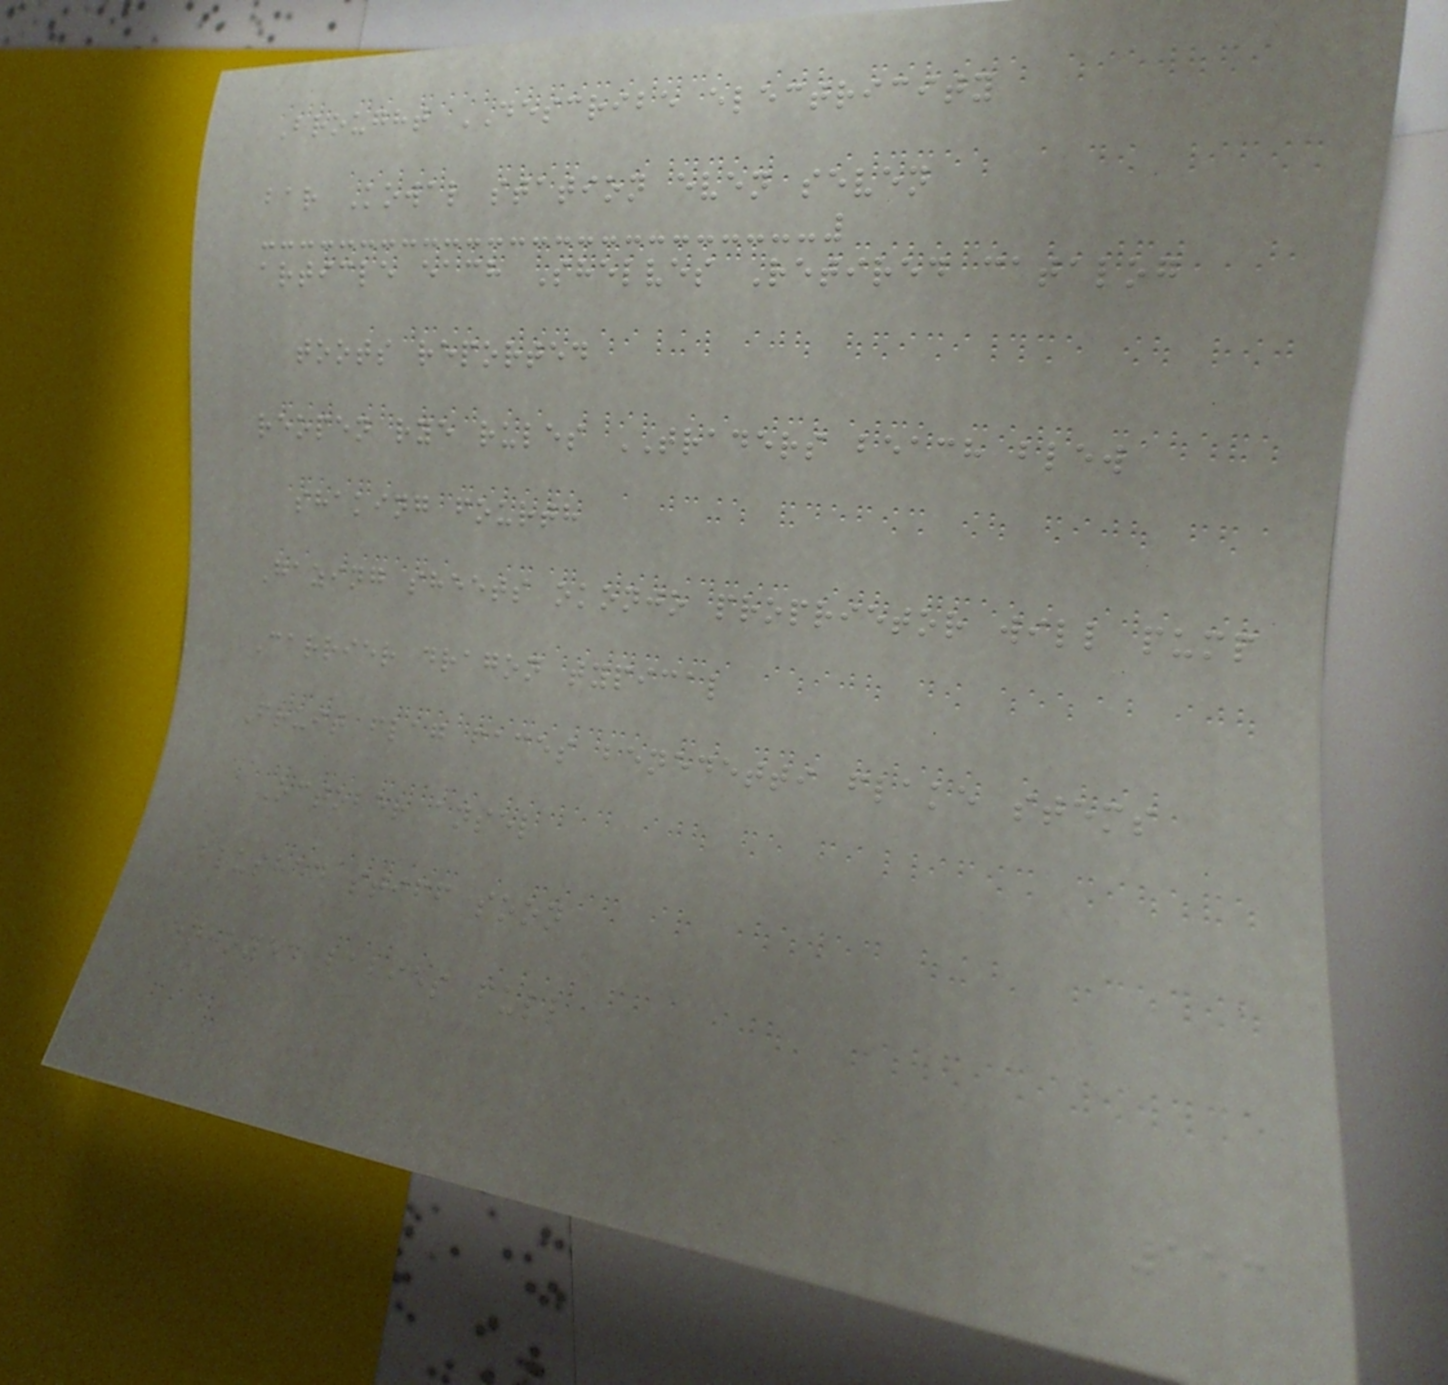Brought DESCRIBE electricity
bar Kowal station even seven
article each Shelves Retired catalog
toots reported
reopen rye rules TRADERS beach blew
shaking fourth
Gazing sheets okonjo proprietor will pump
Carrier dragon typical
Fruit flag faces benedetti flake stems
October ansel
blushed stiff soon
enjoyed babies full
153
